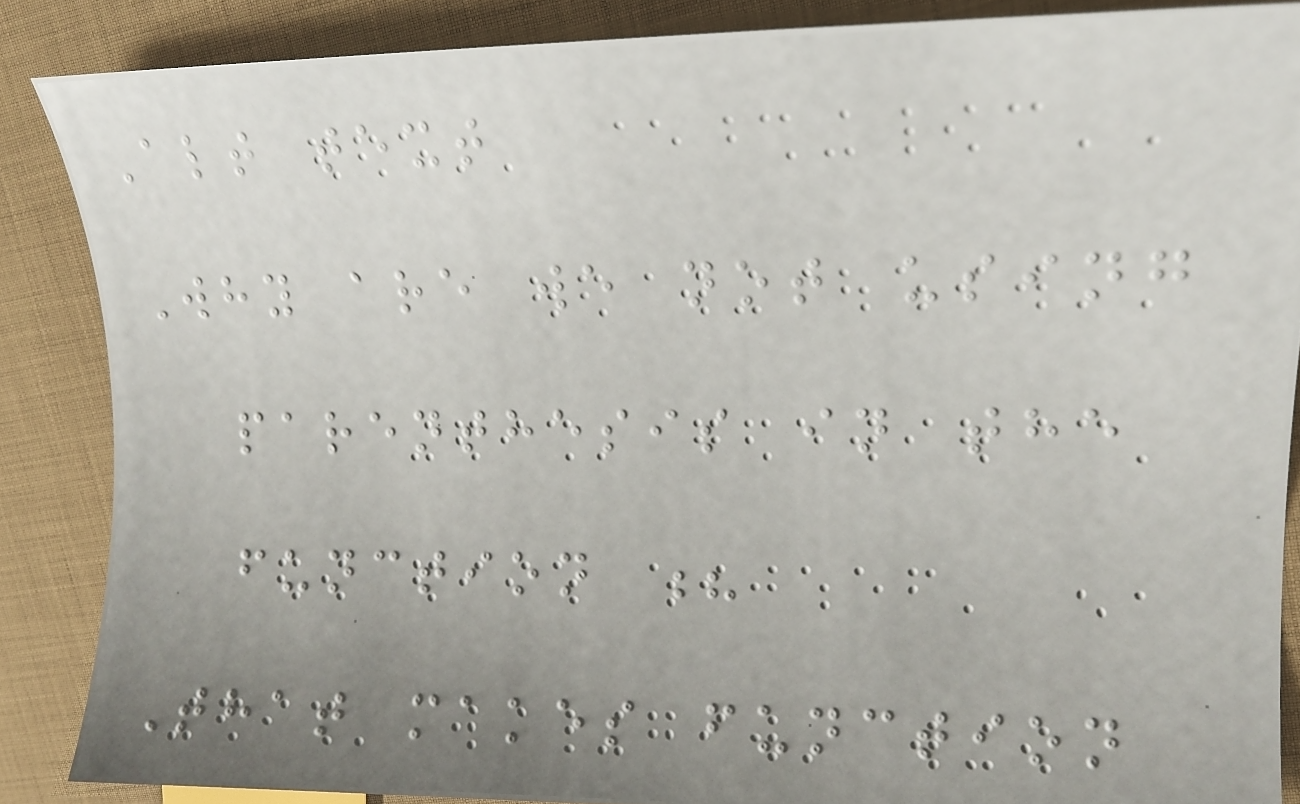Alt text
Why are we not using
parenthesis in the
function ?
That makes function
